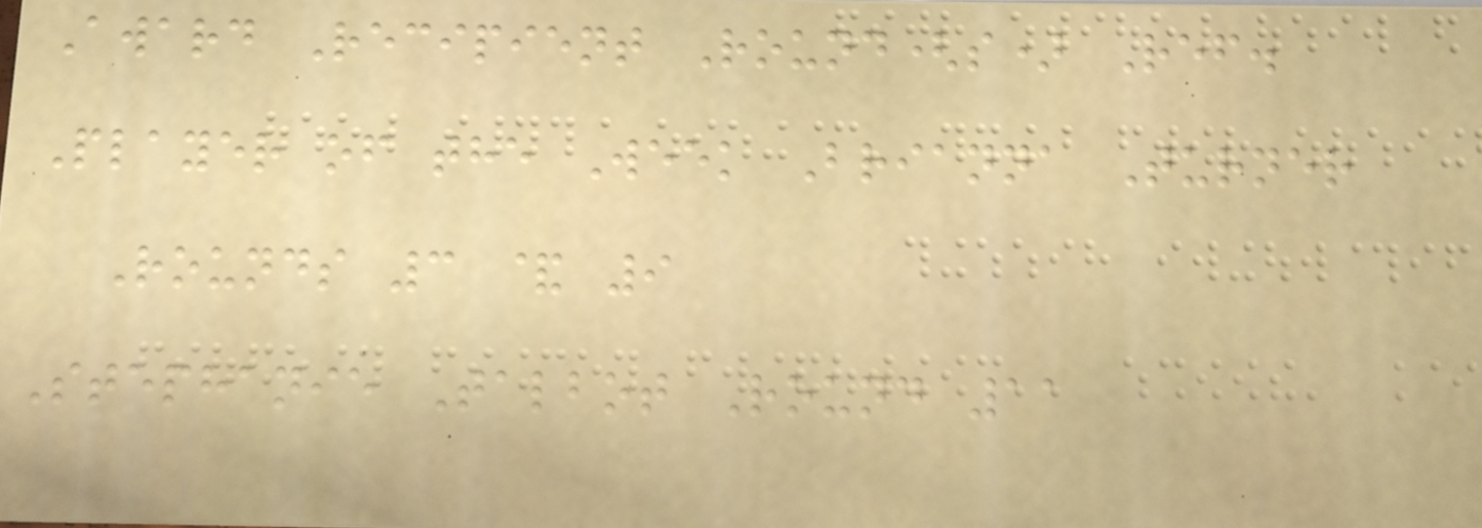Award Recipient Round(s) Ref.
Player of the Week Brianna Turner
Rounds 3 & 9
Stephanie Talbot Round 11
